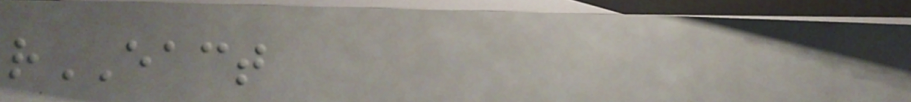rEACT
